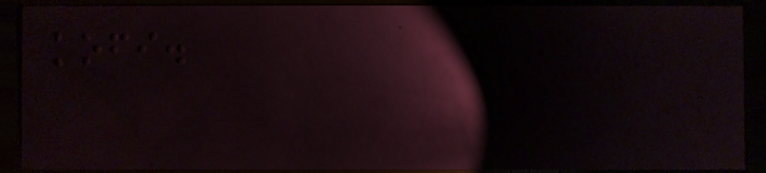kofi.
